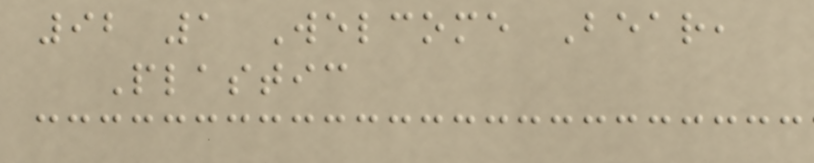92 1 Welcome Bear,
Plastic
